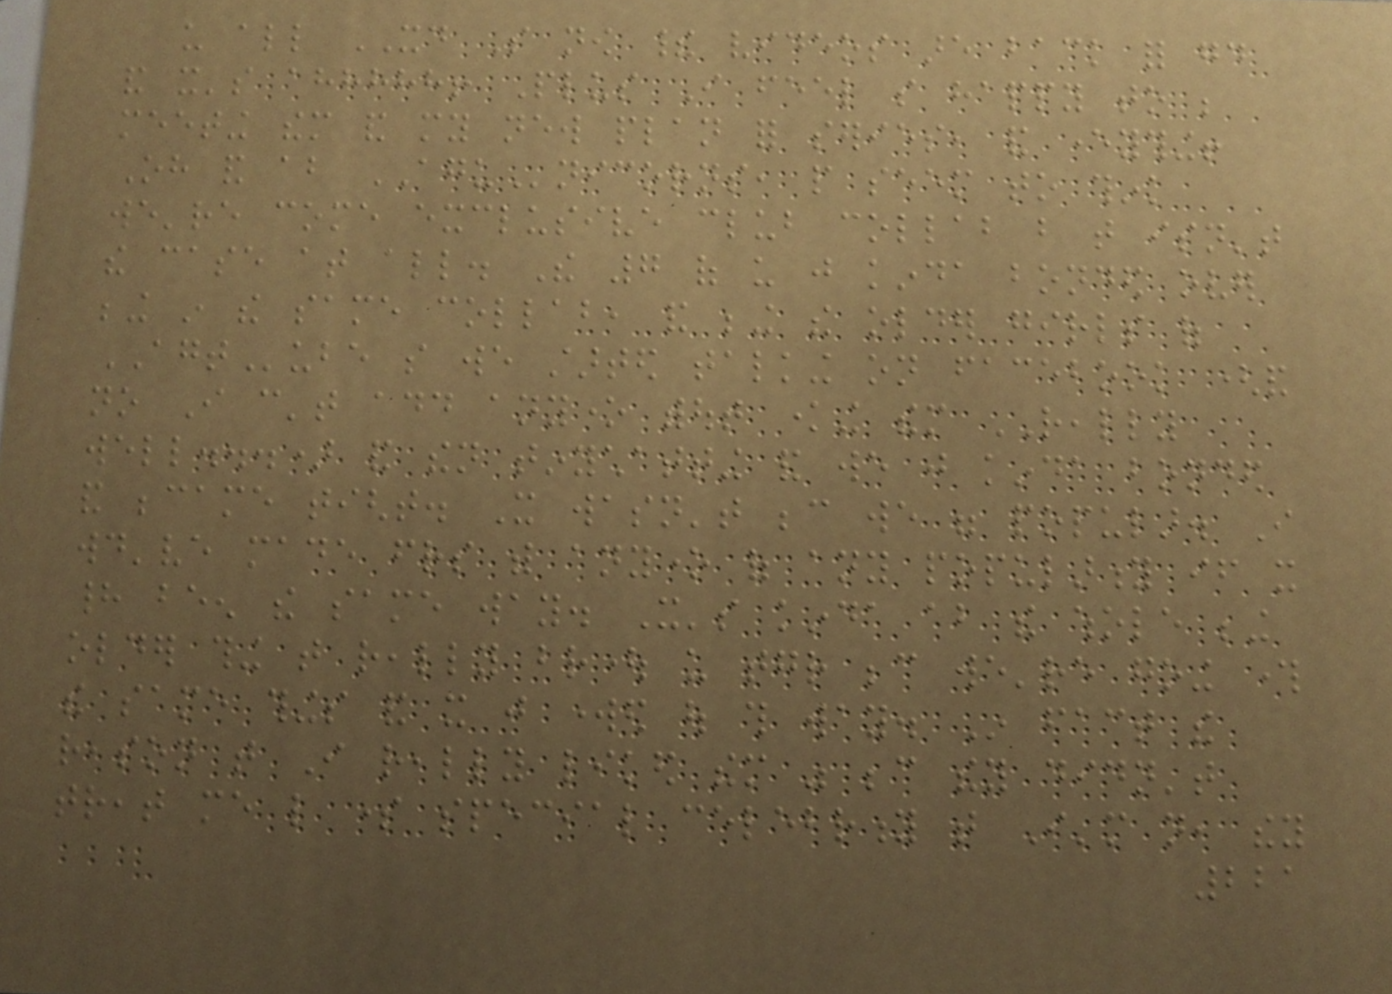us all XD So now their videos are back for good
and it's ahhhhh! Plus I feel so happy to be
meeting them and my new plan for series, and everything!
Oh and about AGUnicorns, people seem to think
we're come exclusive club collab but that isn't
the case at all. The 7 of us just kinda bonded over
being in the same collab, and being the older girls of
AGTube so we started talking on facebook (and
no I can't add anyone without knowing them REALLY
well...) and then tinychatting and we just kinda bonded
and became tight. It wasn't because we were popular. I
would've made friends with anyone of any popularity if it
had been the same way. It's kinda about the whole being
older thing that really brought us together because we're going through
the same things and it just worked out this way. In fact the
reason that I really liked them was because they didn't
treat me like some special celebrity that I'm not, they
221
